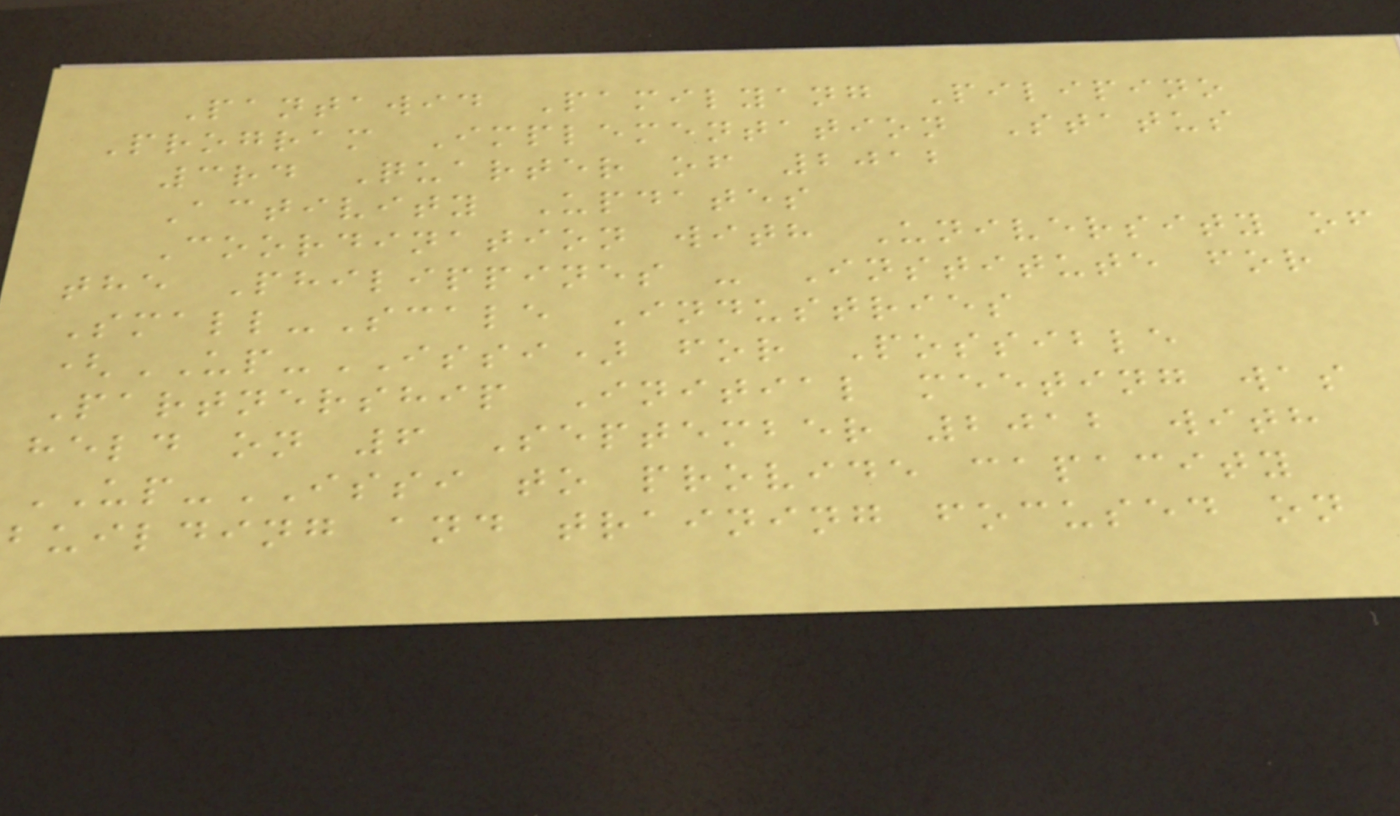Pantawid Pamilyang Pilipino
Program Implementation Status
3rd Quarter of 2012
Activity Updates
Coordination with University of
the Philippines - Institute for
Small-Scale Industries
(UP-ISSI) for Possible
Partnership Initial meeting was
held on 6 September 2012 with
UP-ISSI to provide capacity
building and training focused on
